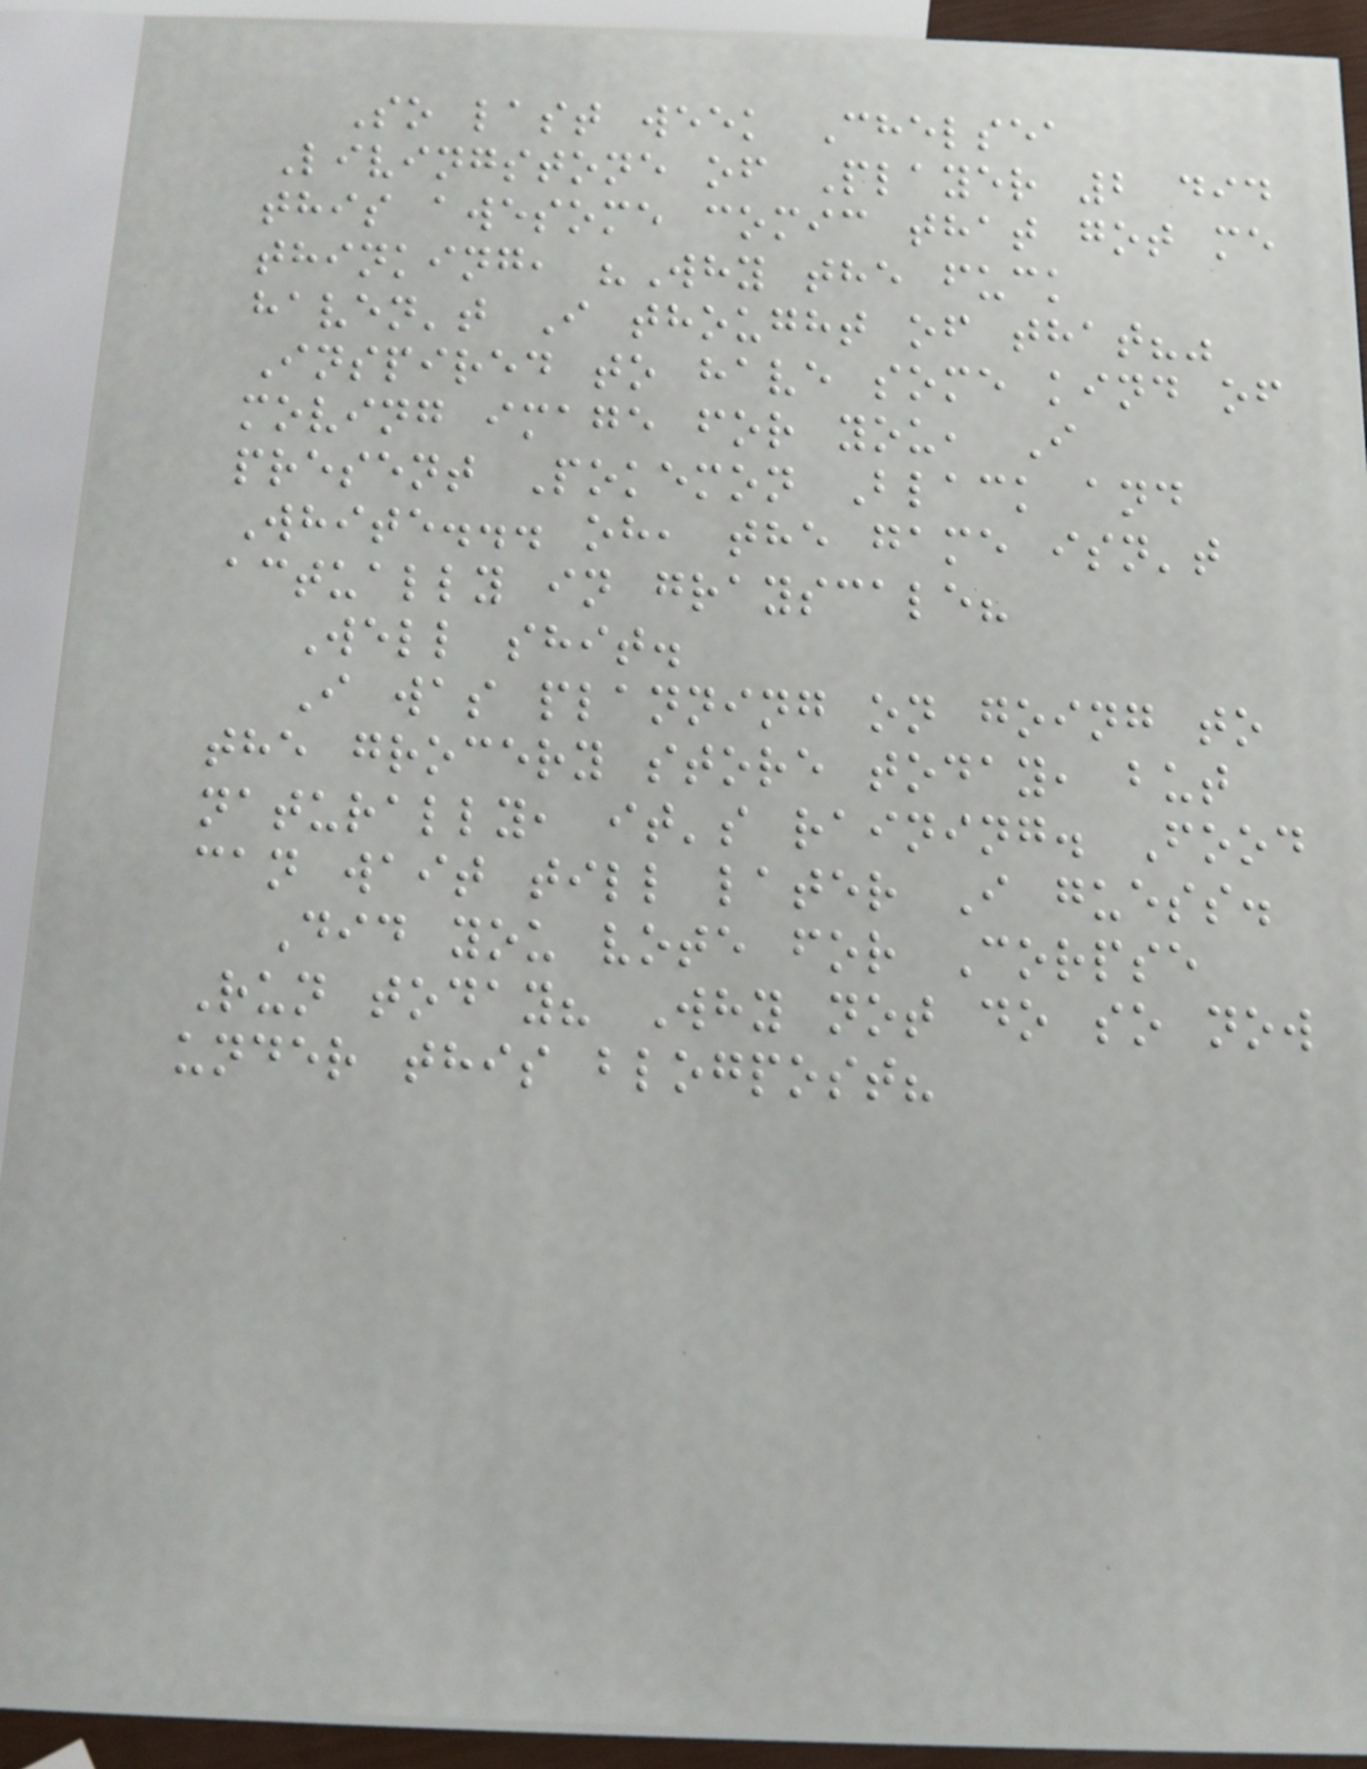So last week Chelsea
Livingstone of Player 2 did
this awesome comic that got me
thinking, "Why the fuck
haven't I thought of that?"
Inspired to have some kind of
moving image for you, I
present Pokemon Black and
White... oh, the game isn't
actually in grayscale?
Well shit.
I was planning on going to
the grocery store today, but
naturally, it's raining. Food
can wait till later I guess.
Did you vote for Corpse
Run today? Why not do so now
under this blogpost?
